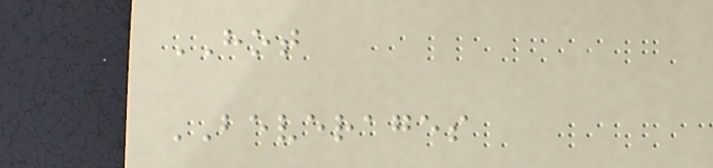HOT
BEVERAGES
